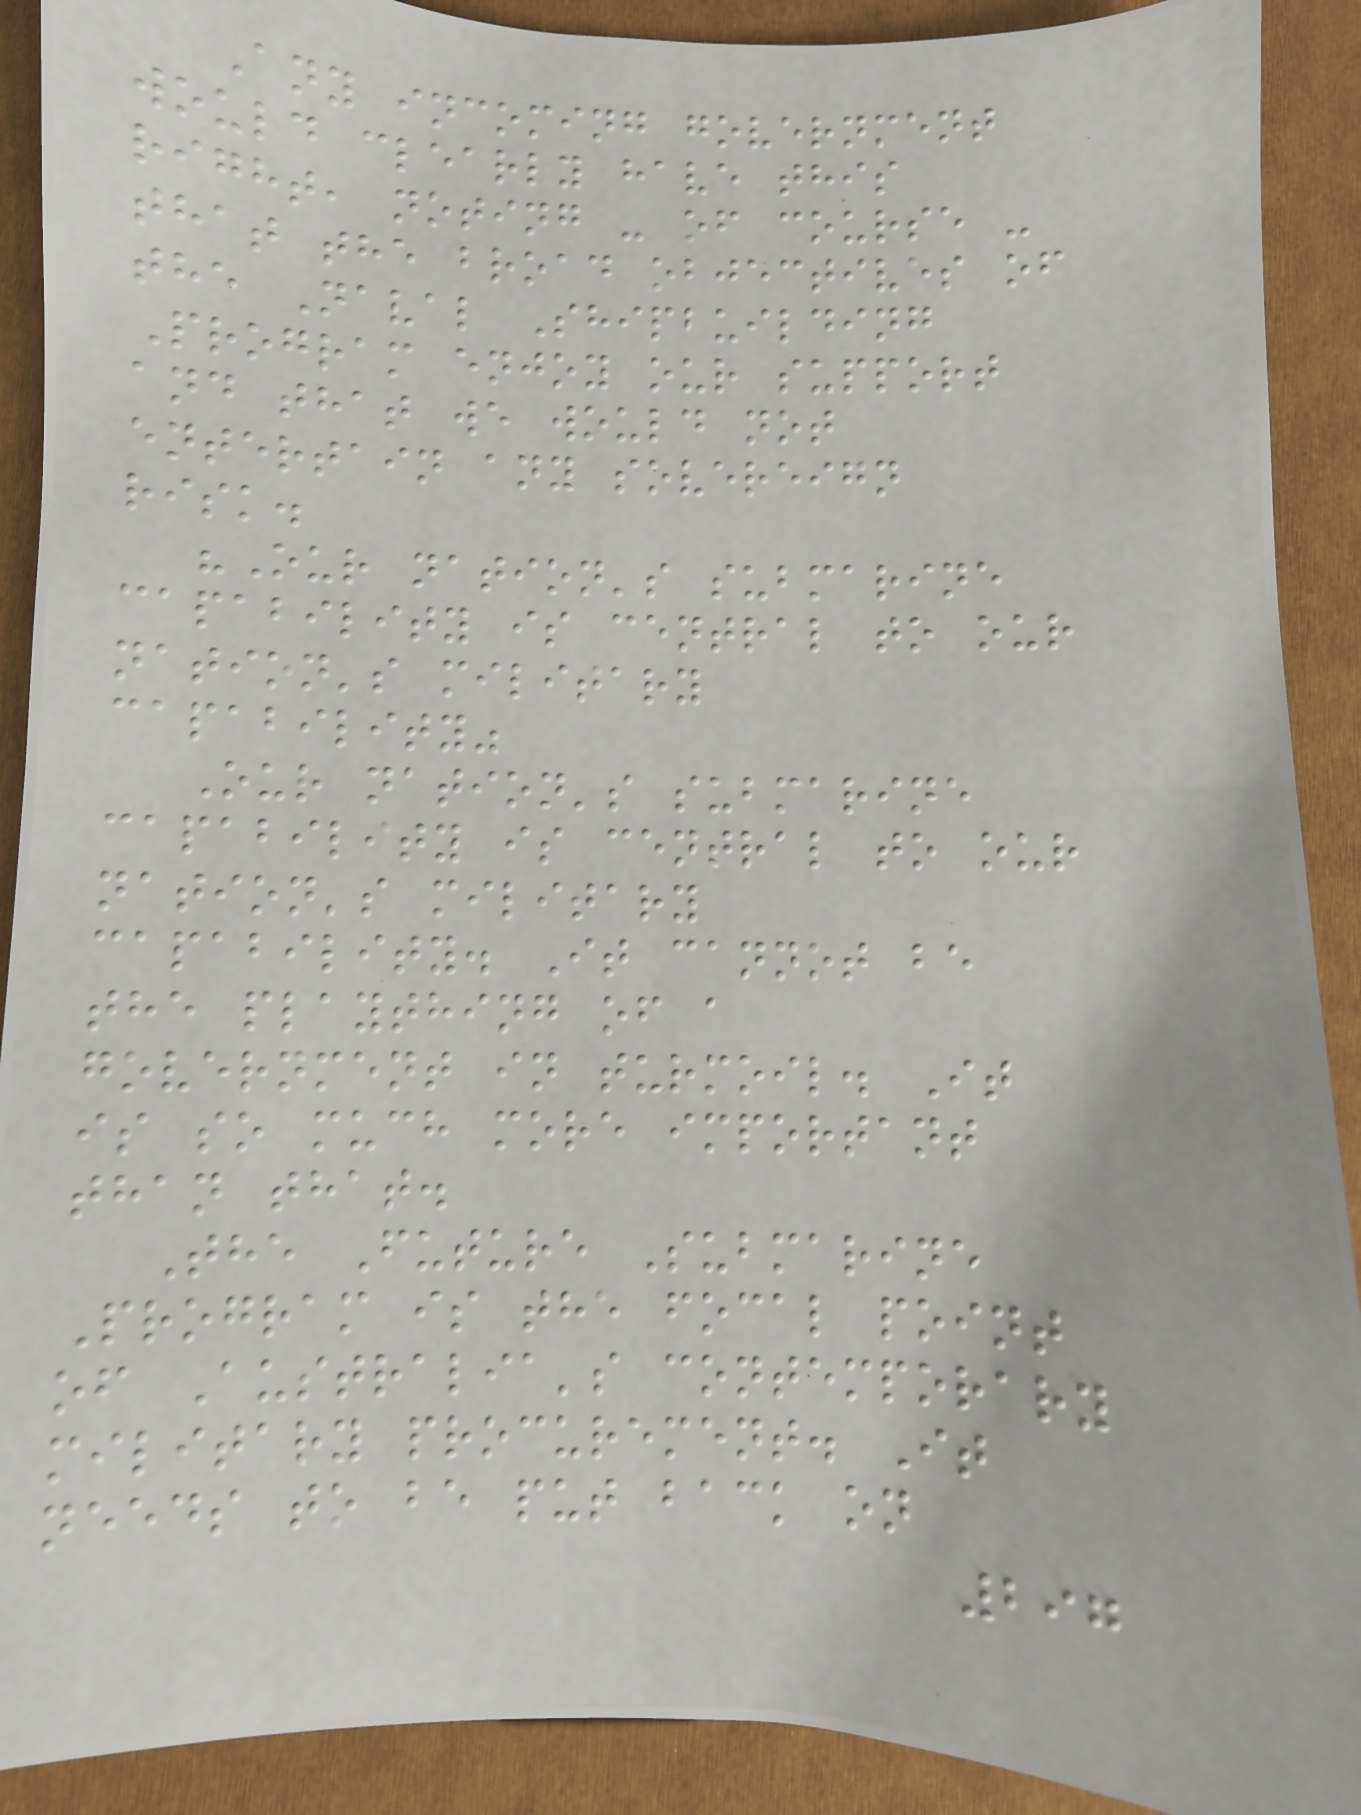Any incoming government
would clearly have this
right, noting - of course -
that the broad objectives of
the Naval Shipbuilding
Program enjoy our support
and that we would not
entertain any sovereign
risk.
"Our nation's submarine
capability is central to our
nation's military
capability"
Our nation's submarine
capability is central to our
nation's military
capability. It cannot be
the plaything of a
government in turmoil. It
is so much more important
than that.
The Future Submarine
Program is the focal point
of Australia's contemporary
military procurement. It
needs to be put back on
297
